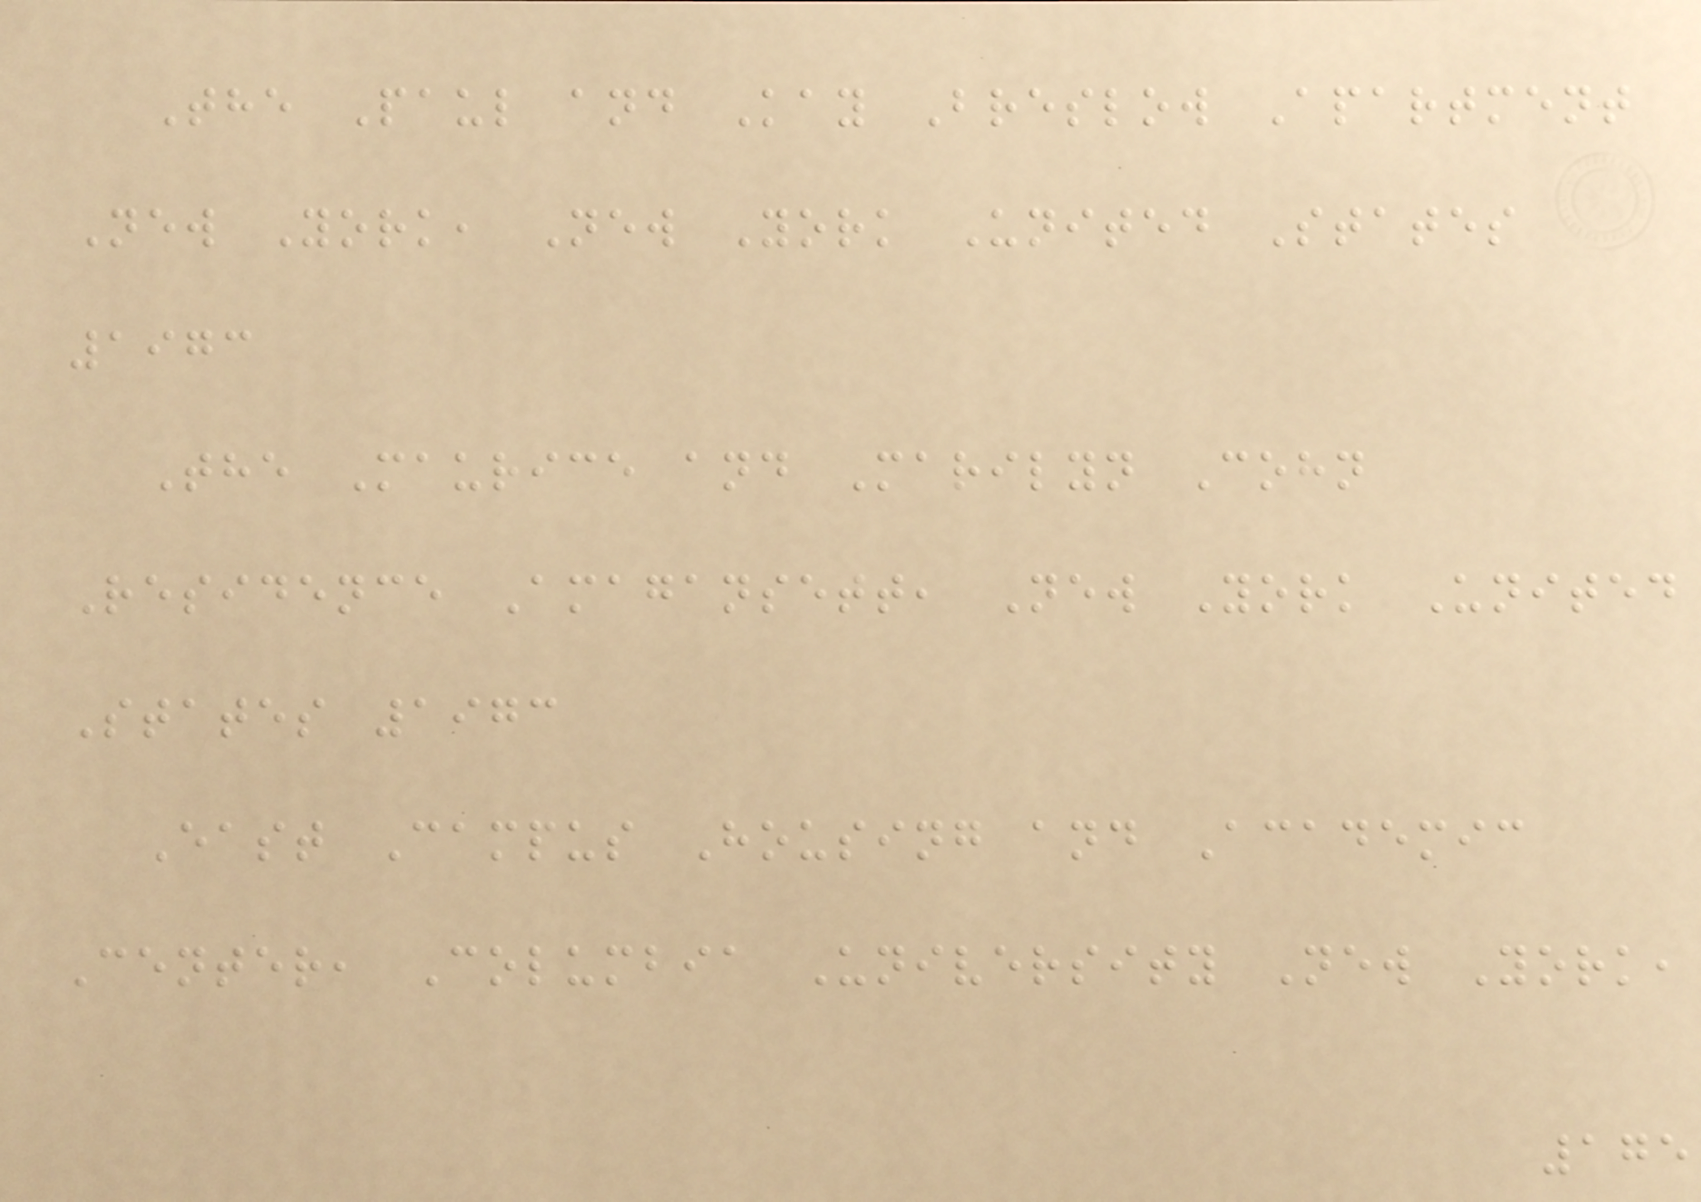The Paul and Kay Breslow Apartment
New York, New York United States
1973
The Maurice and Marilyn Cohn
Residence Amagansett, New York United
States 1973
East Campus Housing and Academic
Center, Columbia University New York,
175
